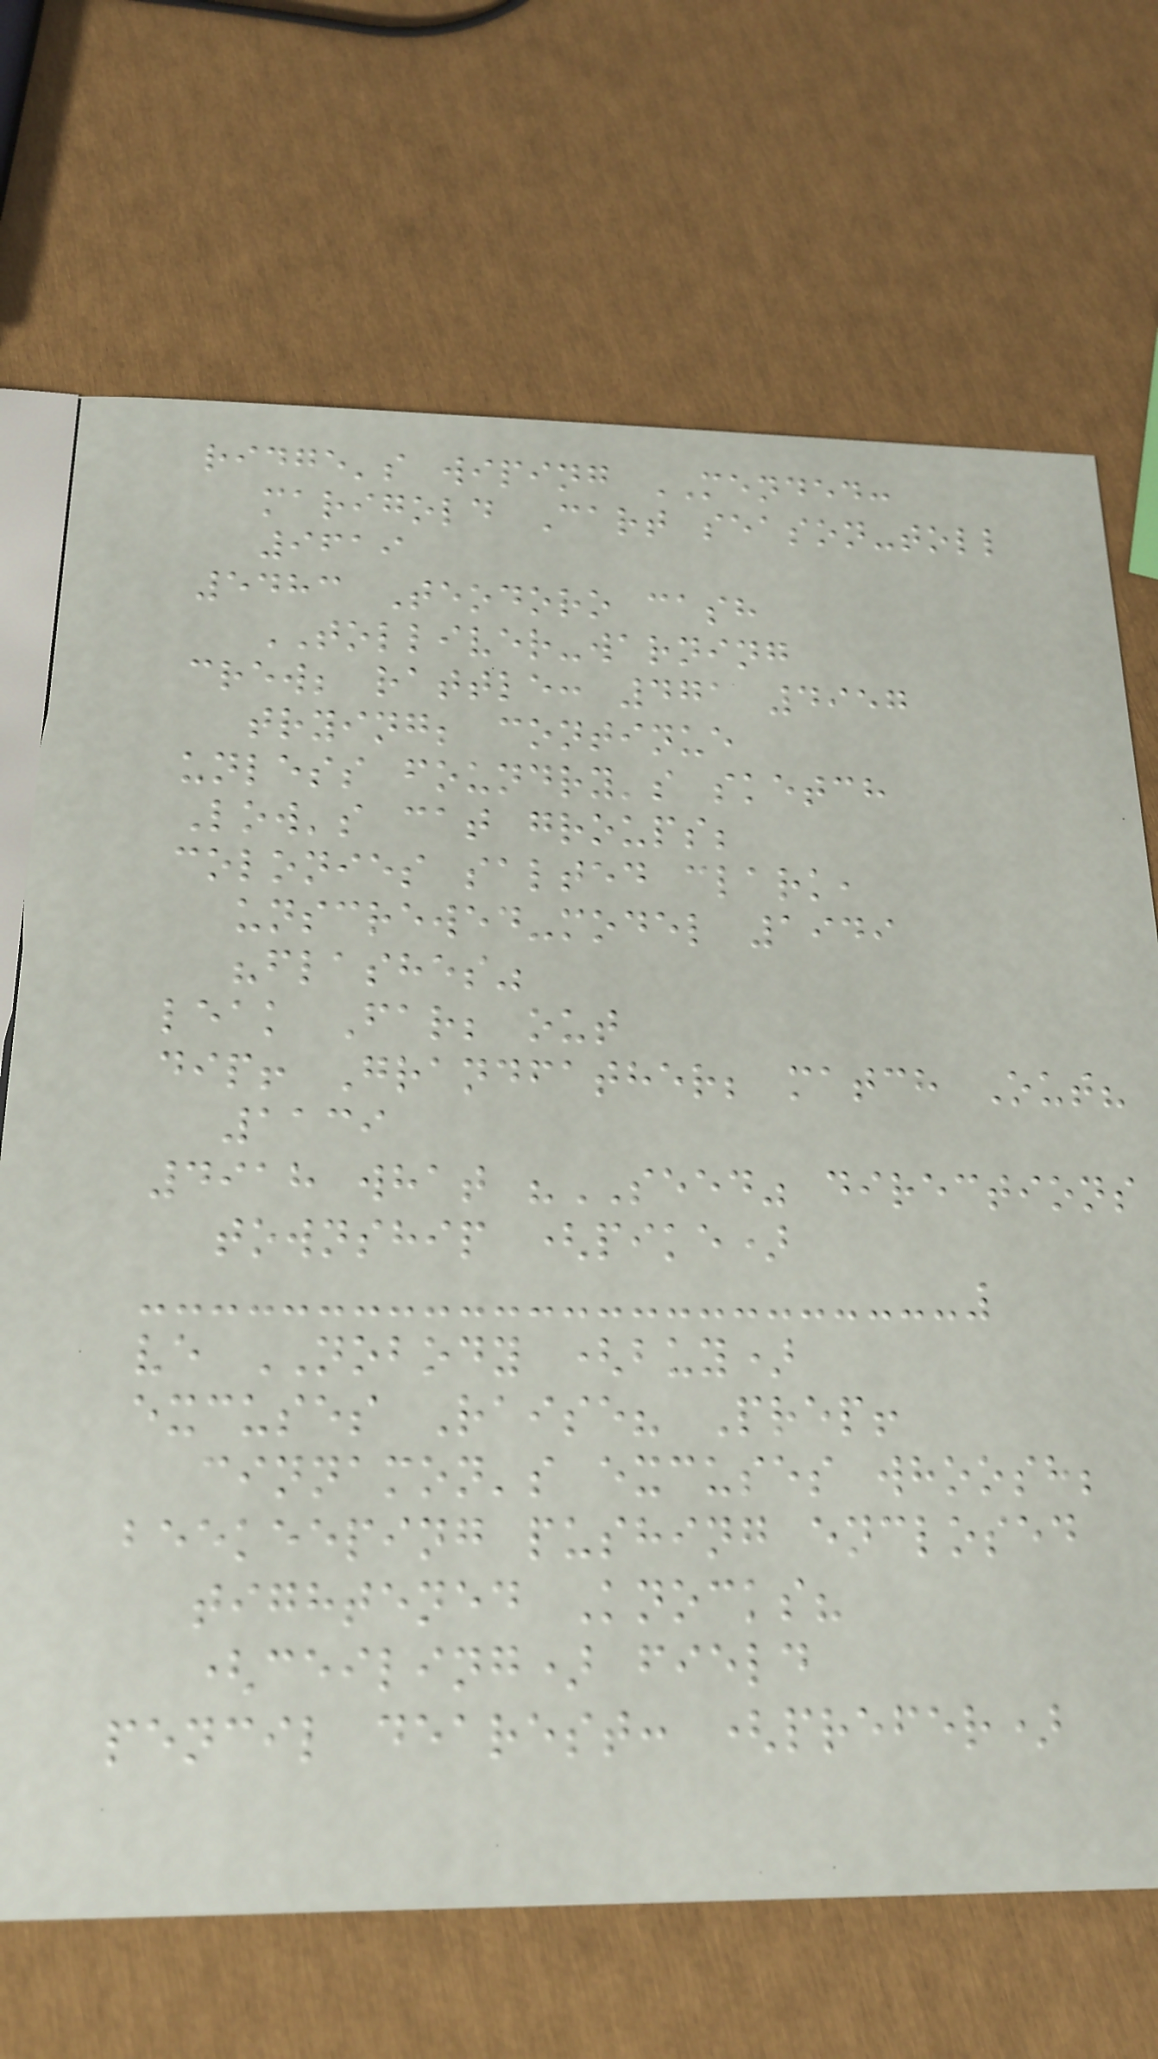ridge's wiping MENDED:
marigold Cart season-toll
9619
5483 Teodoro cash
TOLLIVER-warning
crew; rattle: 471 4957
trying; continue
unless foundry's sketch
Low's cat groups;
colonies salted clark,
unscrewed-model 1949
"flashes"
leak Far; out
dip! Grandfather; match Out?
1139
4918 what "SEED" directions
township (pike)
ve NOBODY (buy)
excuses Raise? Prep!
cinnamon's excuses whoosh;
beekeeping pushing enclosed
tightened Knocks?
(ceiling) field
pencil dearest: (prefer)
